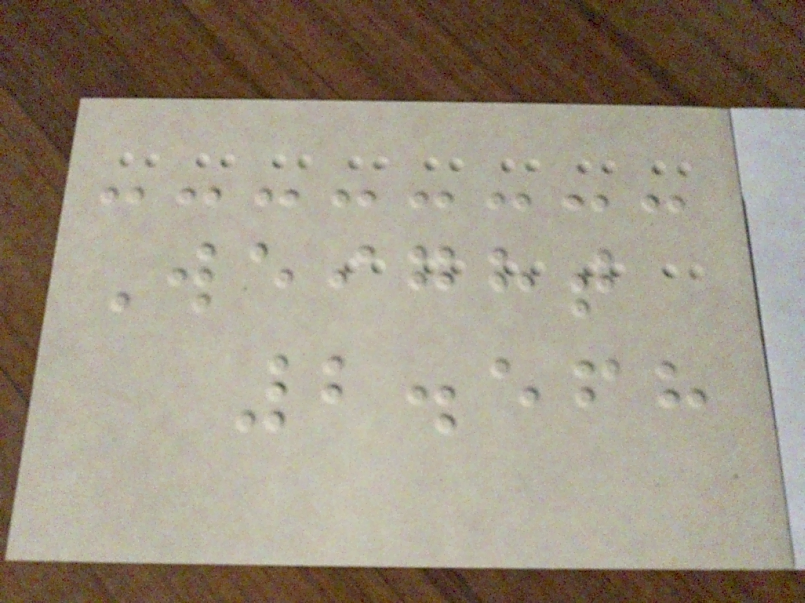Weight
2.568
